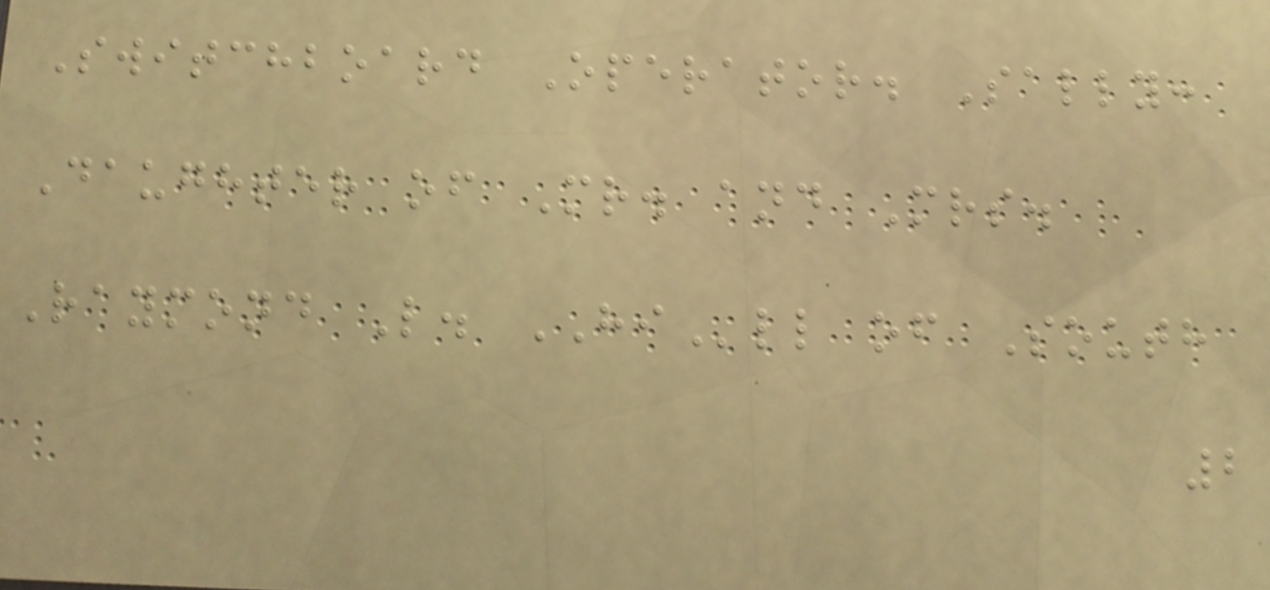Switchboard Operator. Sally:
Daughter of Mr. and Mrs.
Raymond L. HIll of South
2
